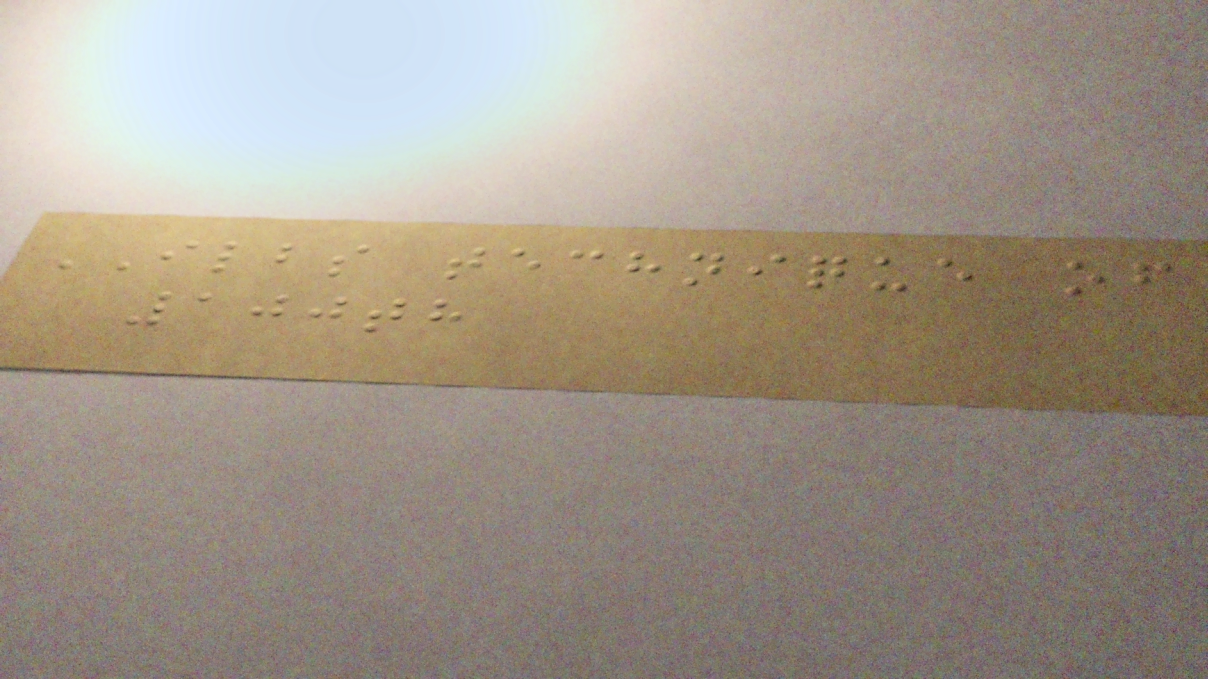ILBS technique of
100th
